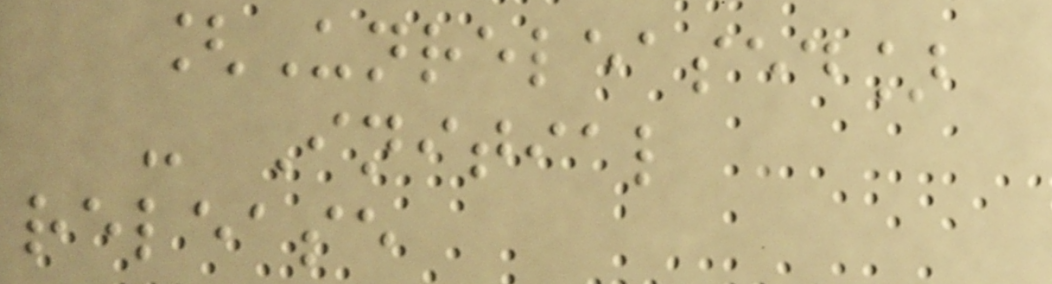[Unreleased]
- Initial
release
